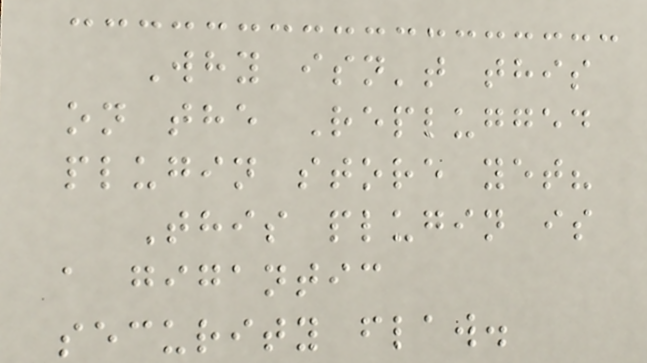Why isn't this
on the Replugged
plugin store yet?
This plugin is
a gigantic
security flaw.
